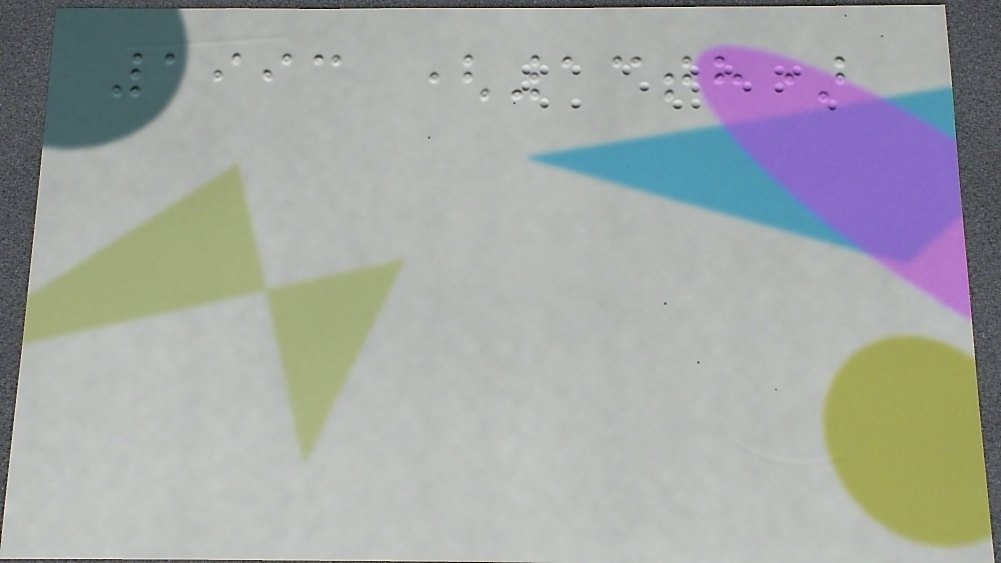1993 (13th)
